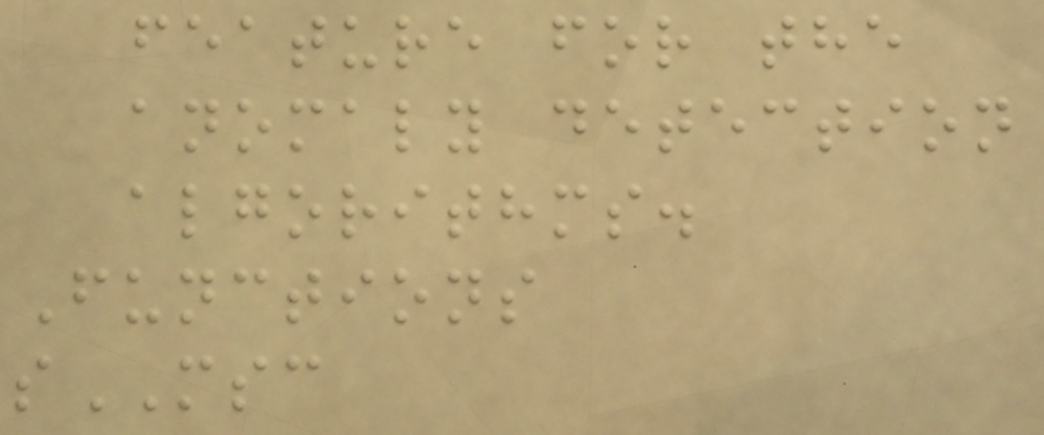feature for the
anomaly detection
algorithms.
Functions
sMSC
